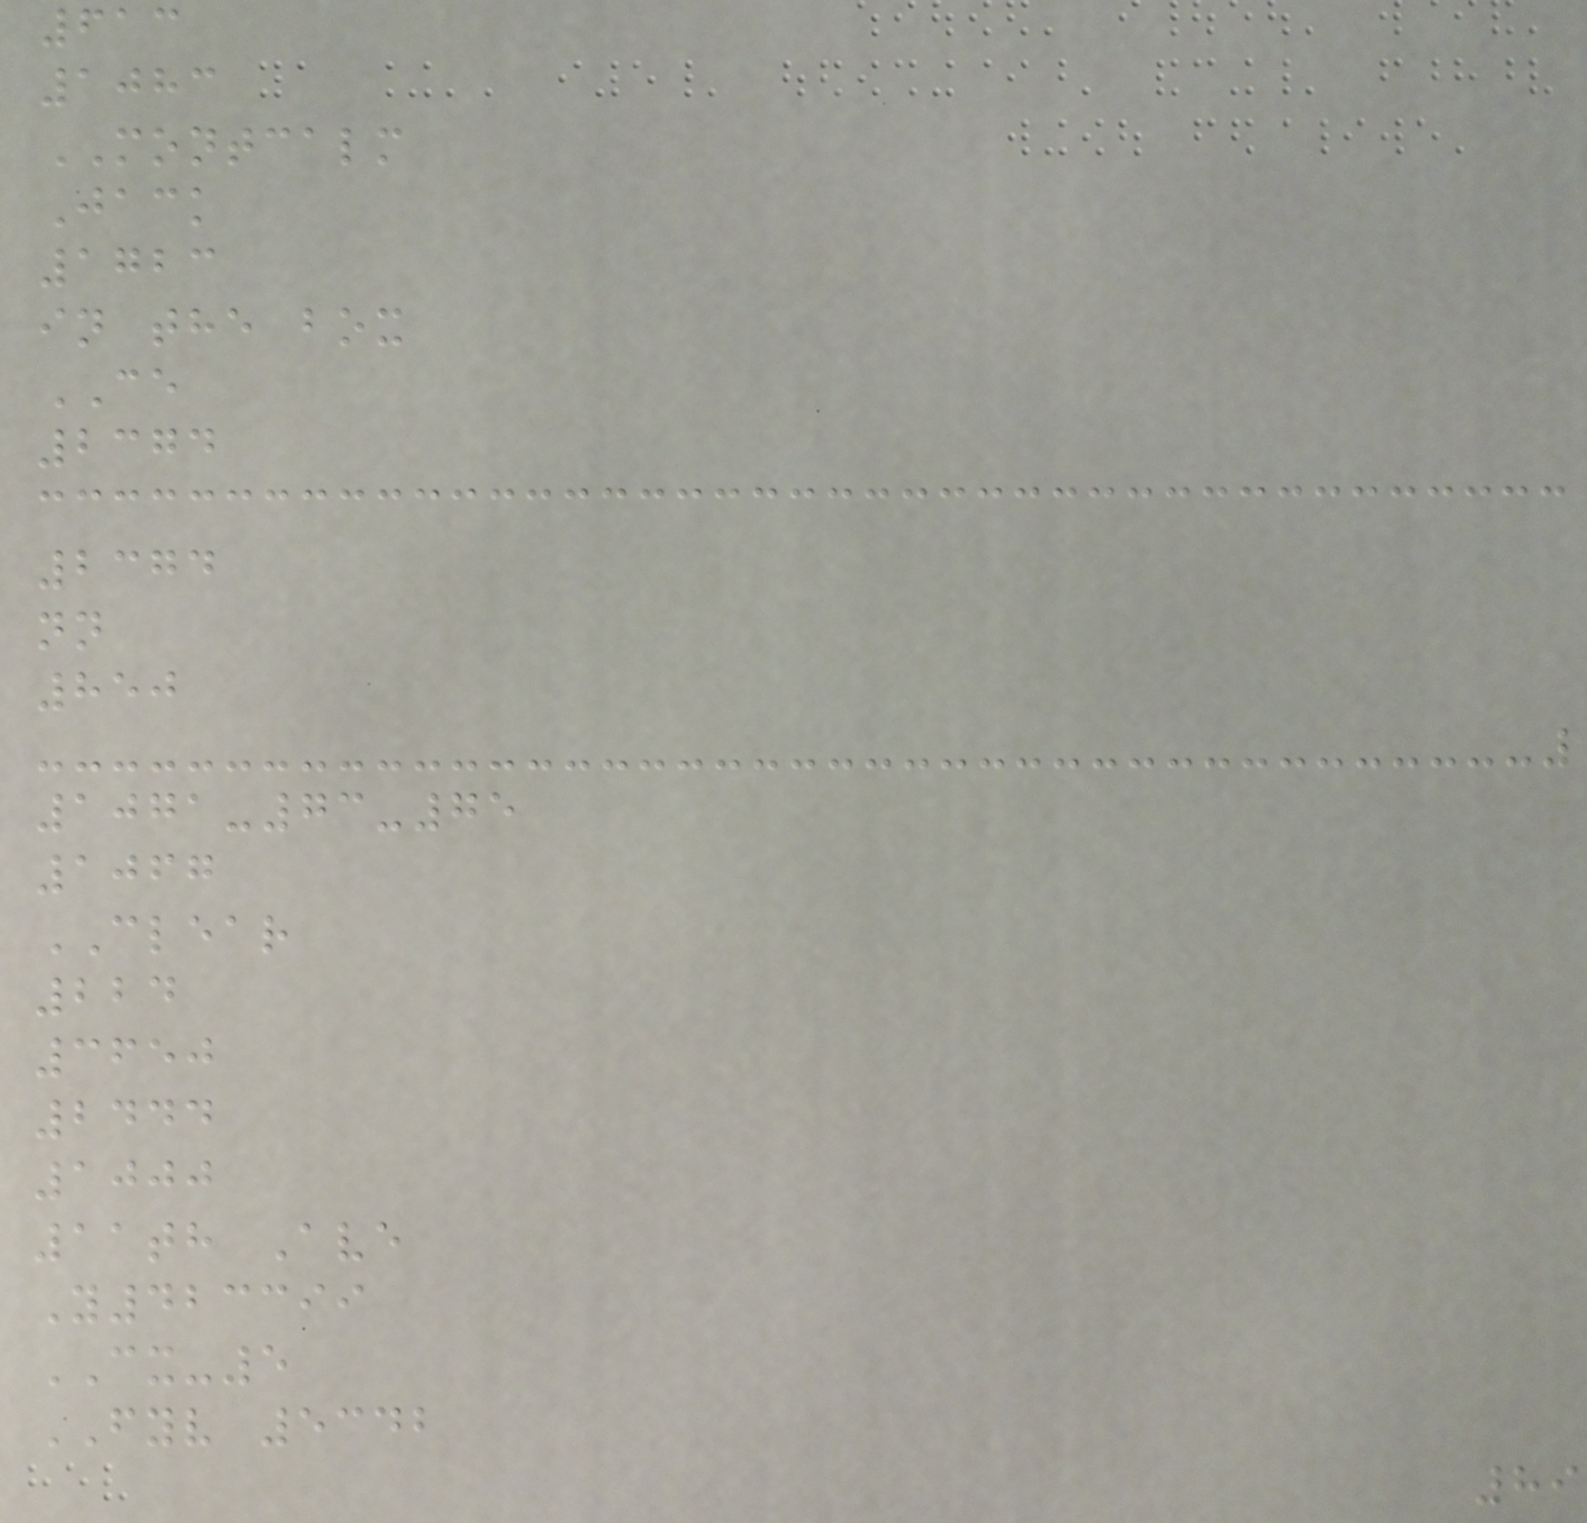613
1083
MONTCALM
Jack
1723
in the box
CE
2374
2374
nn
850
1071-73-75
1067
CLEAR
224
3650
2444
1000
11th Ave
Y423399
CX-5
FYV 5342
89
